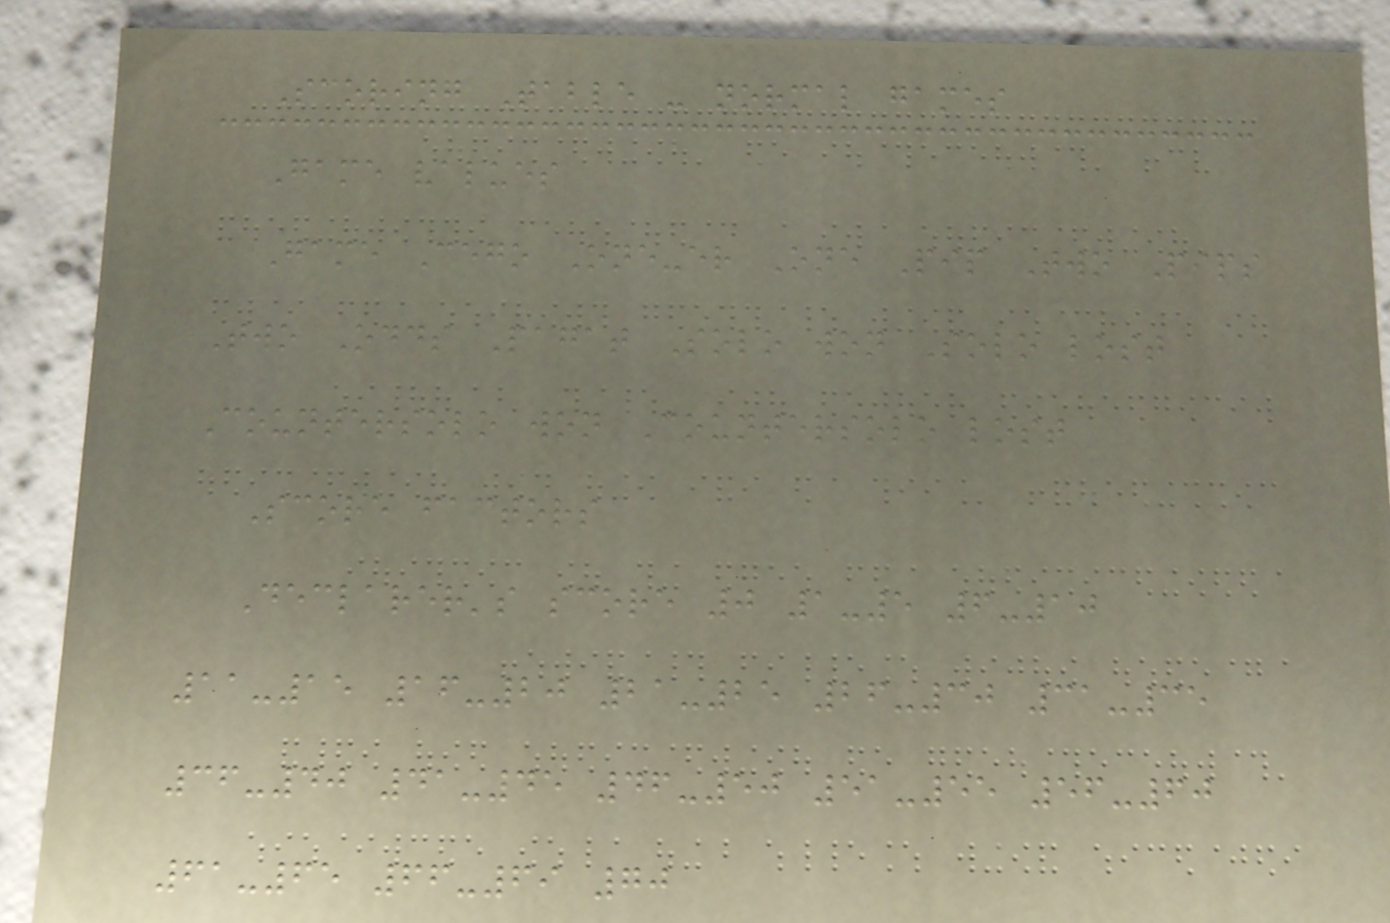Scoring Table - normal games
Game values
Game Cego One-er One Pip Two Pips
Two Odds Pagat Solo won Solo lost
Countersolo won Countersolo lost
Score factors
Declarer's score 0 1-5 6-10
11-15 16-20 21-25 26-30 31-35
36-40 41-45 46-50 51-55 56-60
61-65 66-69 70
